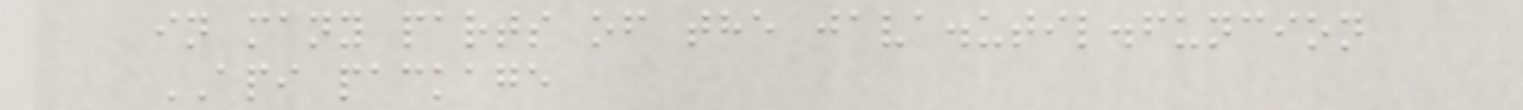in many parts of the java.util.funcion
API package
